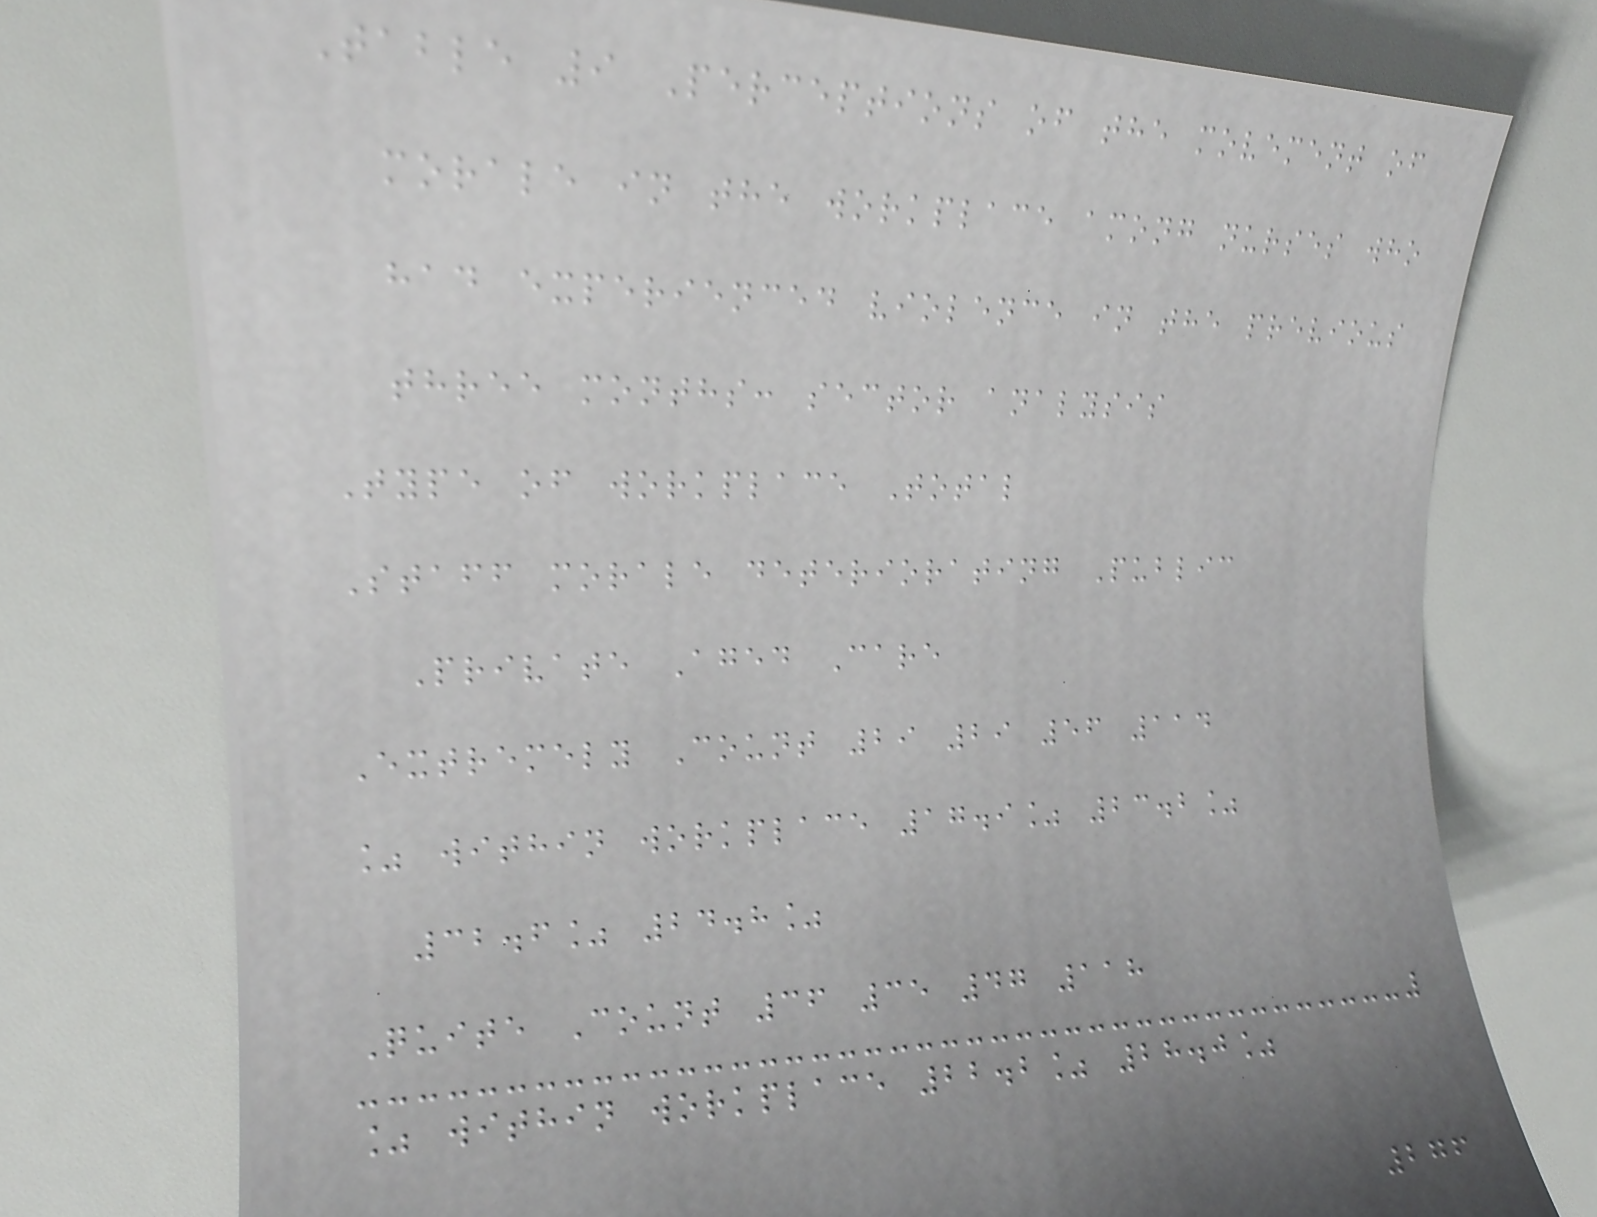Table 9 Perceptions of the movement of
morale in the workplace among nurses who
had experienced violence in the previous
three months: sector analysis
Type of workplace Total
Staff morale deteriorating Public
Private Aged Care
Extremely Count 29 29 56 114
% within workplace 17.9% 23.2%
32.6% 24.8%
Quite Count 36 35 47 118
% within workplace 22.2% 28.0%
276
